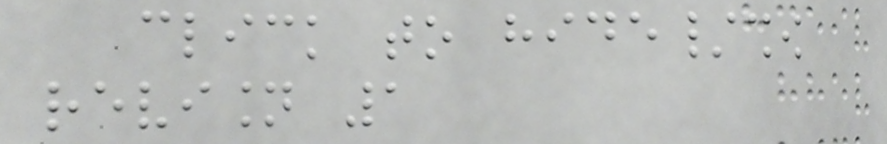click to hide/show
revision 1
